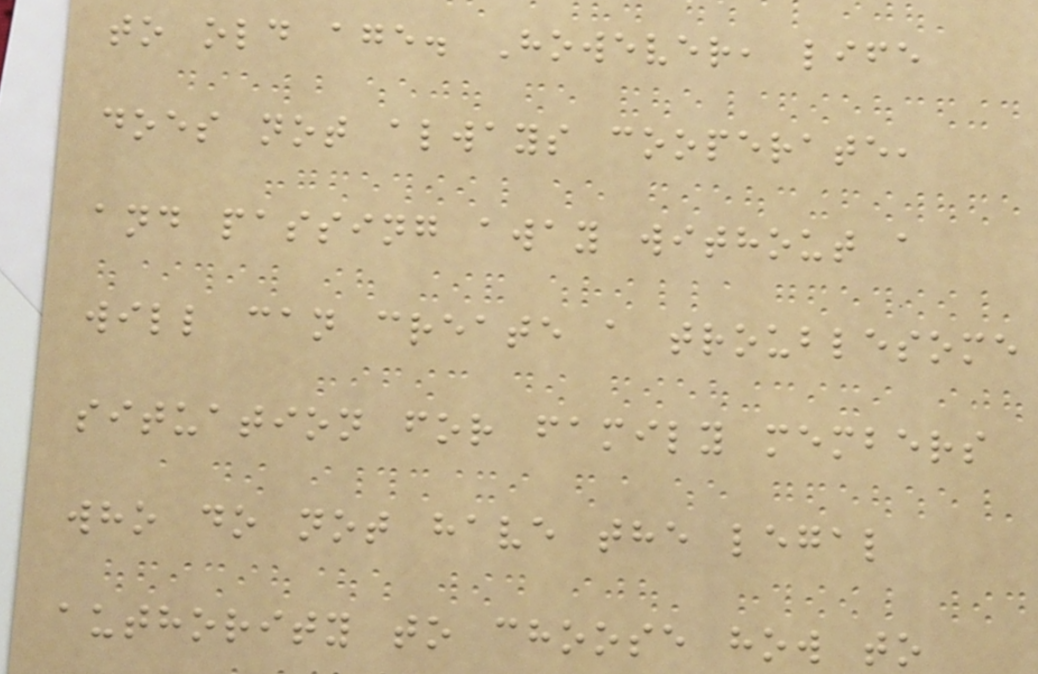to old age. However, life
does not always cooperate,
and passing away without a
will can create a troublesome
situation for family members
who do not have the legal
authority to choose how to
